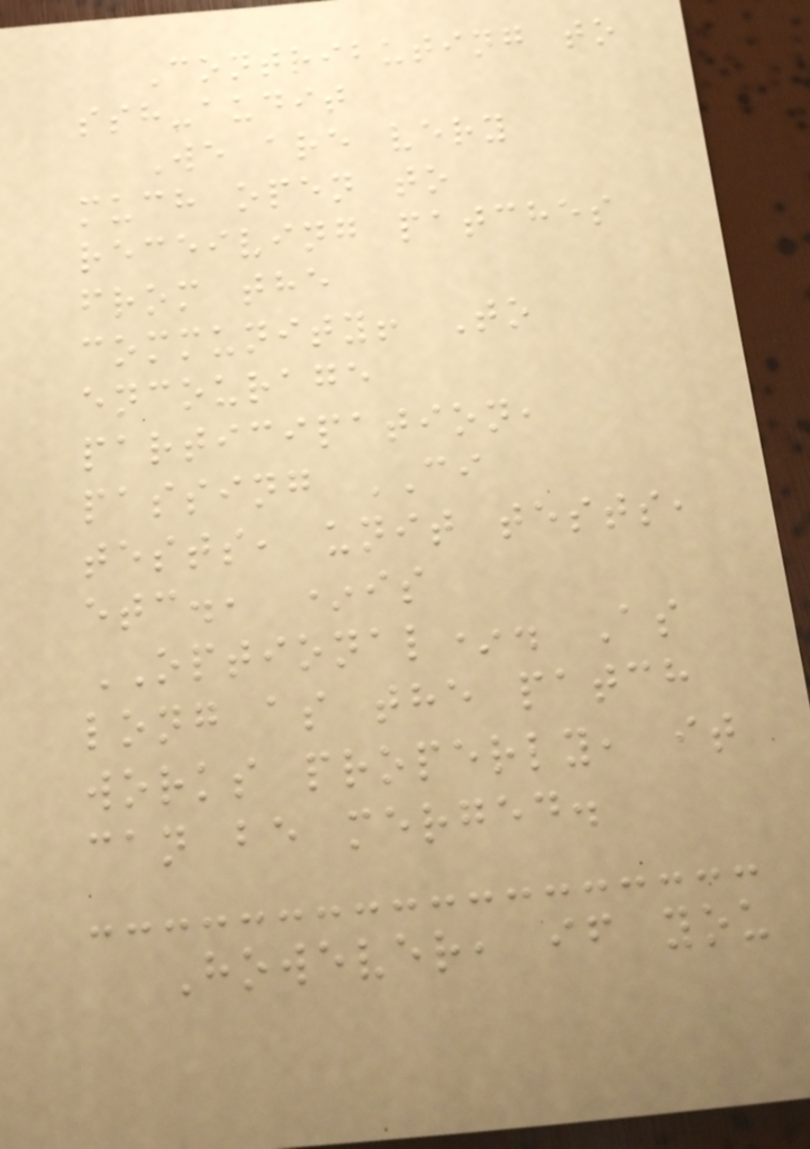Contributing to
ssh-audit
We are very
much open to
receiving patches
from the
community! To
encourage
participation,
passing CI
tests, unit tests,
etc., *is
OPTIONAL*. As
long as the patch
works properly, it
can be merged.
However, if you
